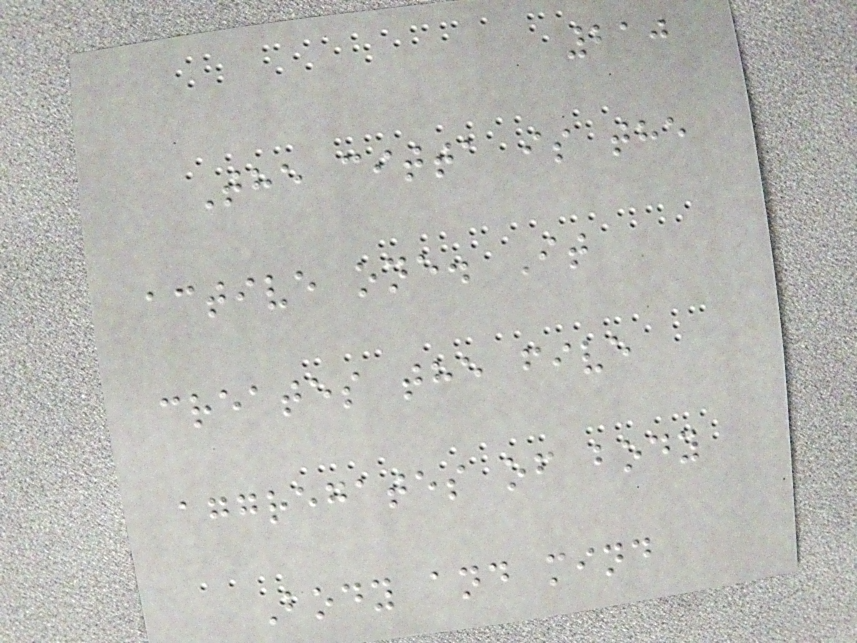210
The citta is the
active one. It
creates the five
aggregates of body
Body and mind
